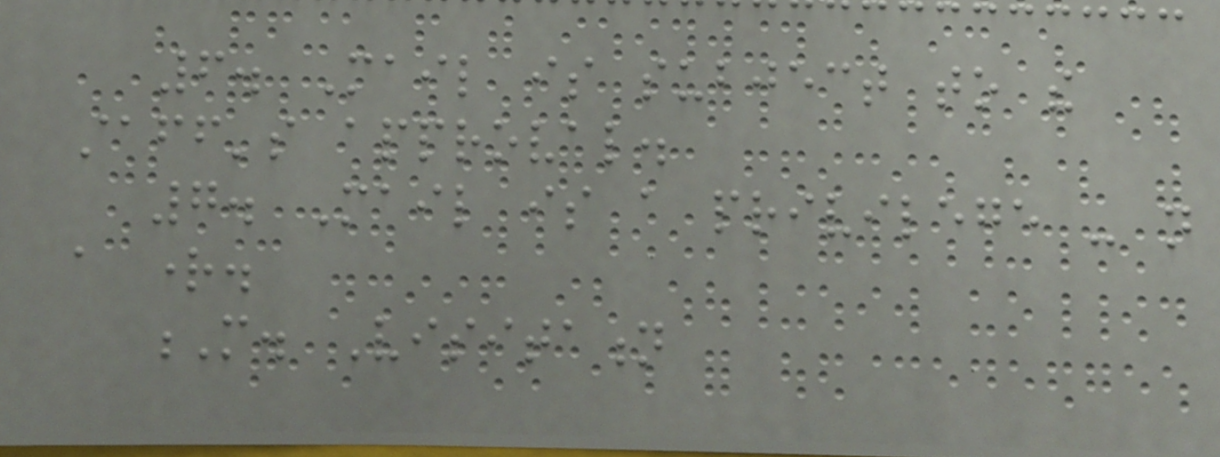6. Mail is subject to the
staff's approval.
7. Mail is a privilege - not
a right.
M. Visitation
